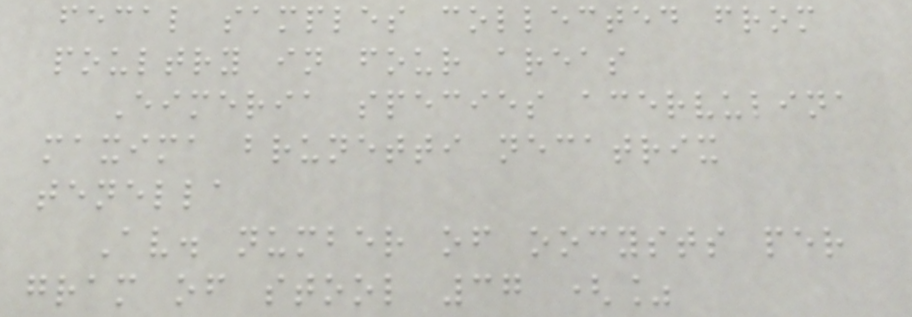fecal samples collected from
poultry in four areas
Eimeria species acervulina
maxima brunetti necatrix
tenella
Av. number of oocysts per
gram of stool 37 (%
